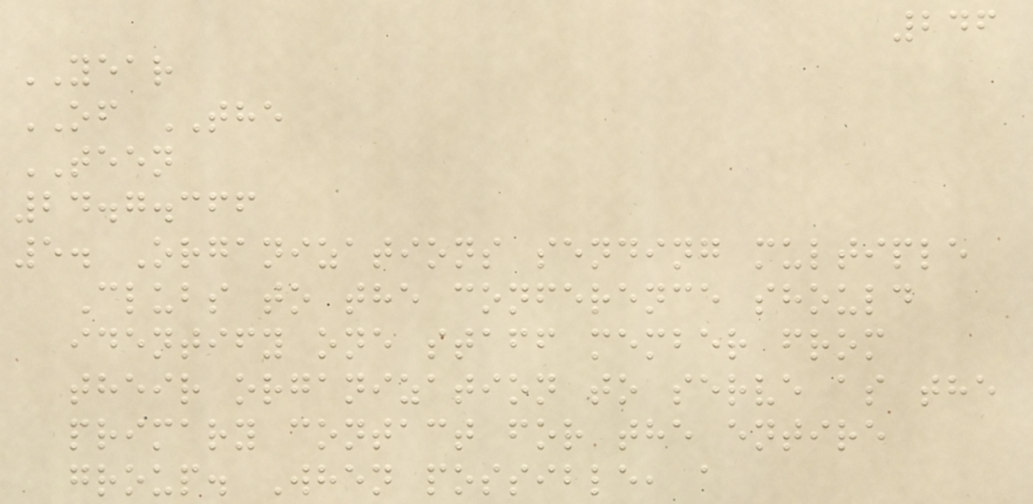246
YEAR
OF THE
TEEN
24.7.366
5. Organizations sending multiple
Clubs to the conference should
identify one staff member from
their organization to serve as the
primary contact for the entire
group. When possible, a
